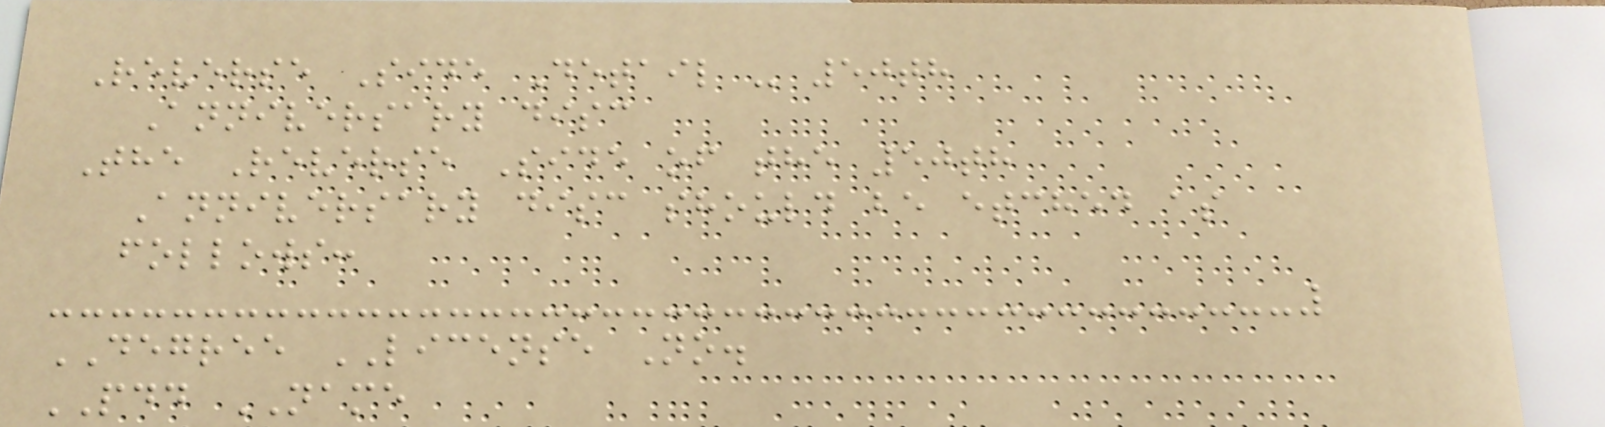Reverse Side Detail - 50th
Anniversary disc
The Reverse Side of the 50th
Anniversary disc should be etched as
follows:
DEGREE LICENSE No.
PDD NAME
